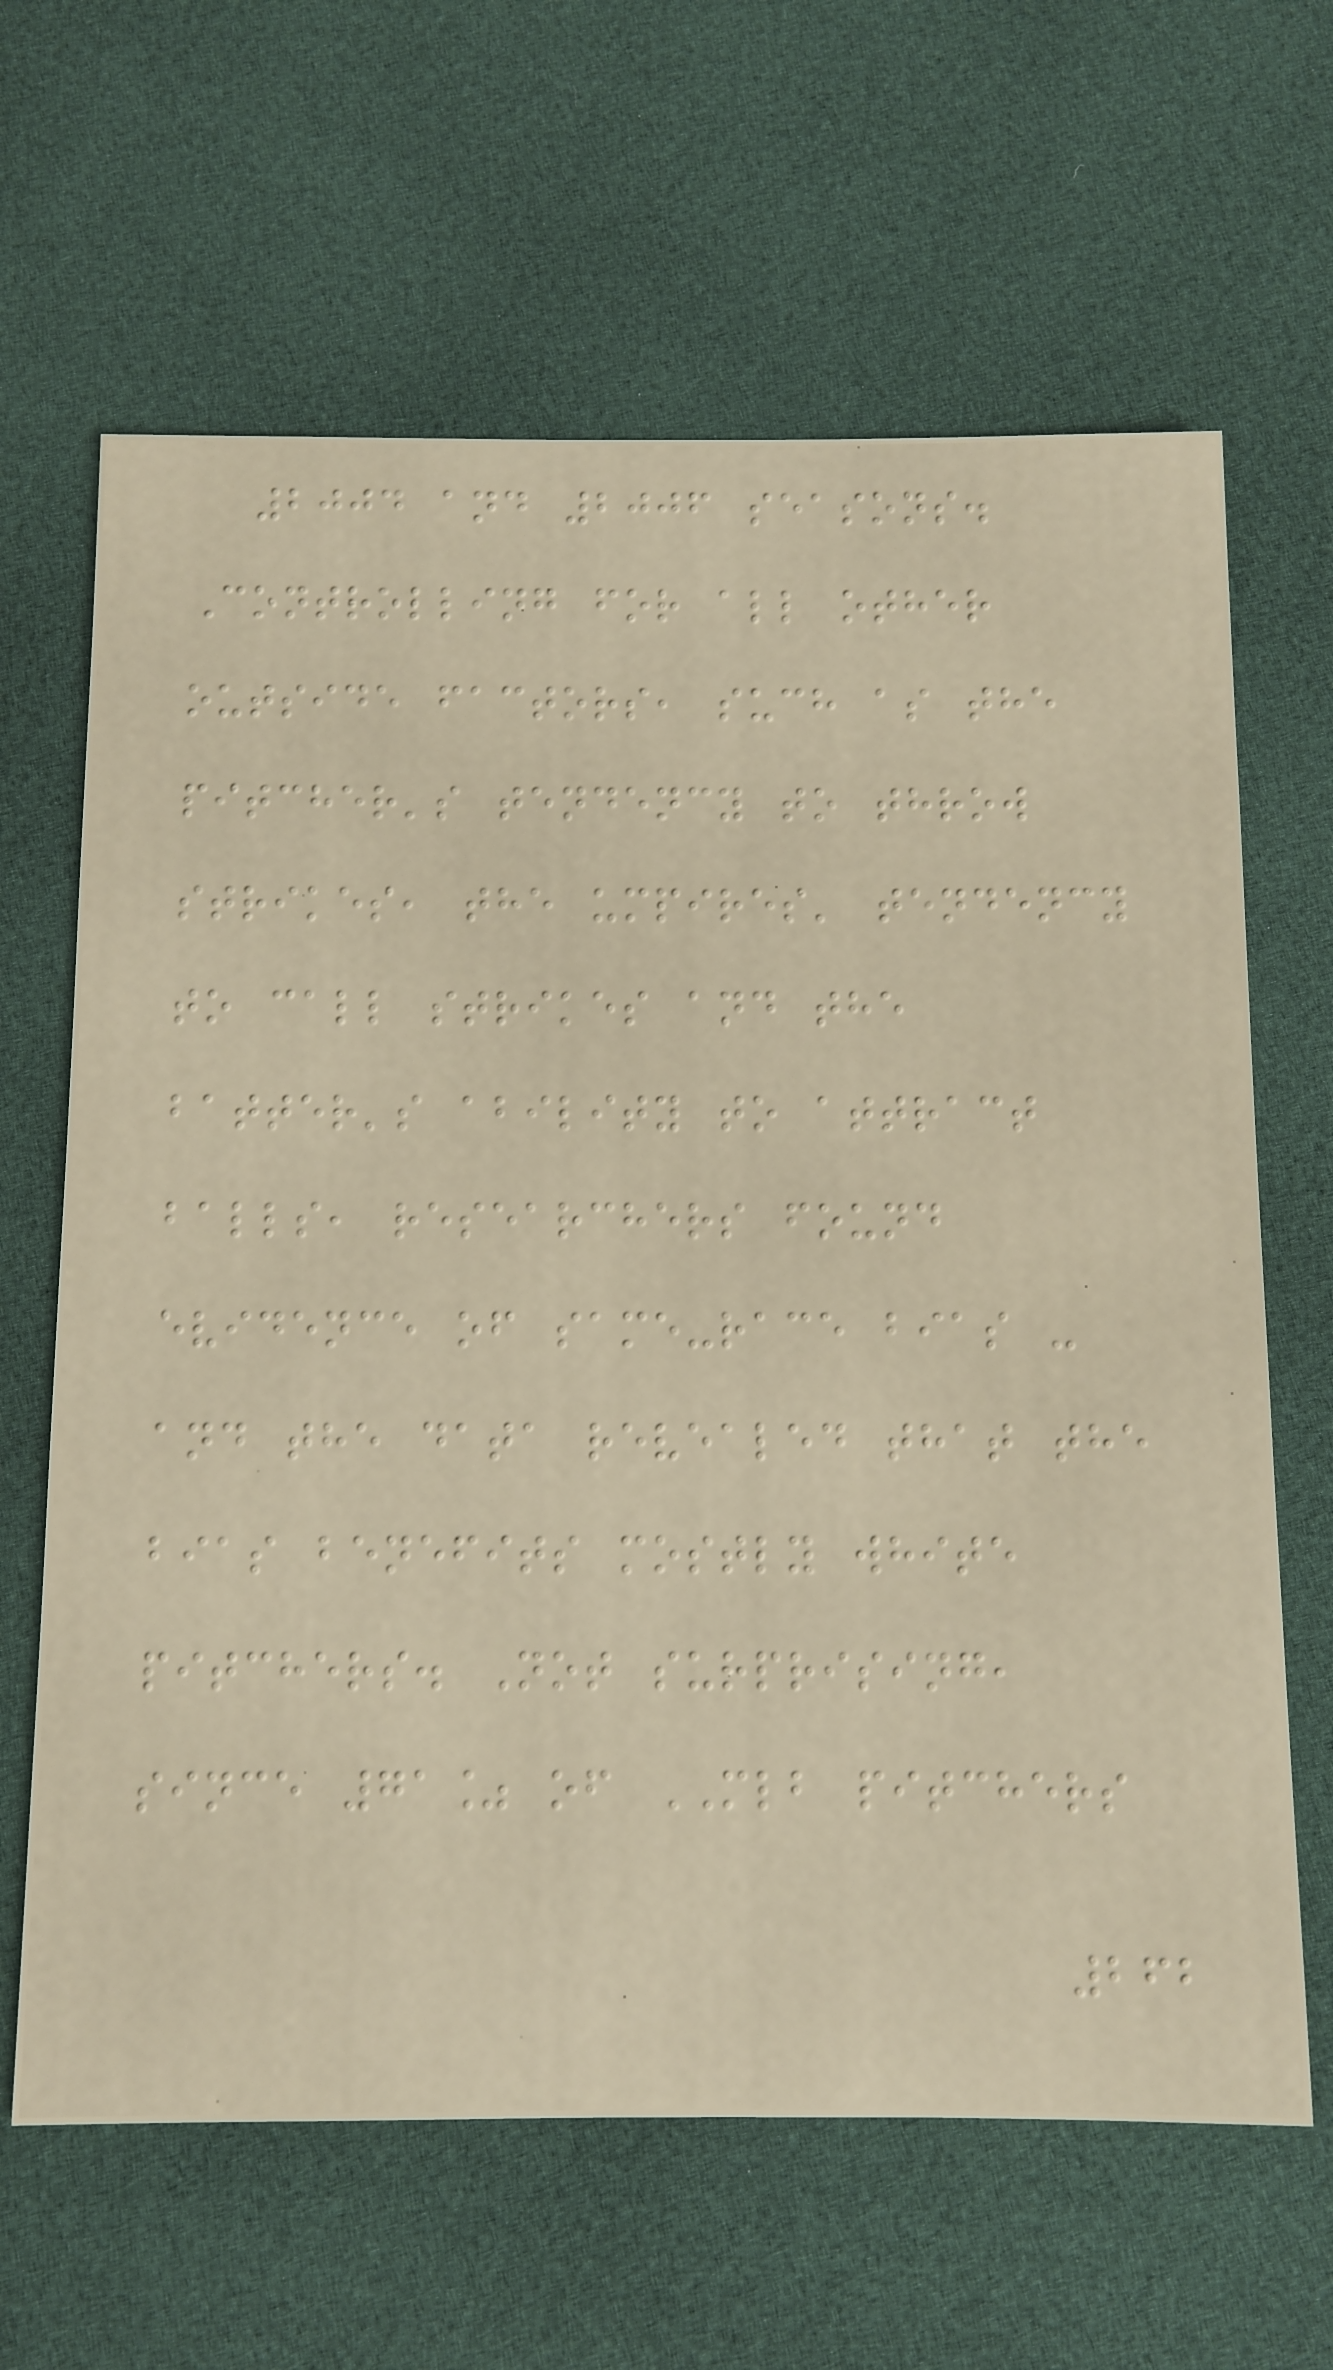2004 and 2006 seasons.
Controlling for all other
outside factors, such as the
pitcher's tendency to throw
strikes, the umpires' tendency
to call strikes and the
batter's ability to attract
balls, researchers found
evidence of same-race bias -
and the data revealed that the
bias benefits mostly white
pitchers. Not surprising,
since 71% of MLB pitchers
262
